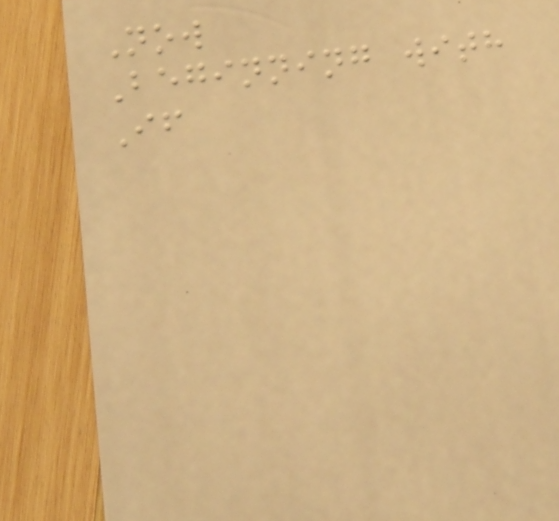Now
Beginning with
If
